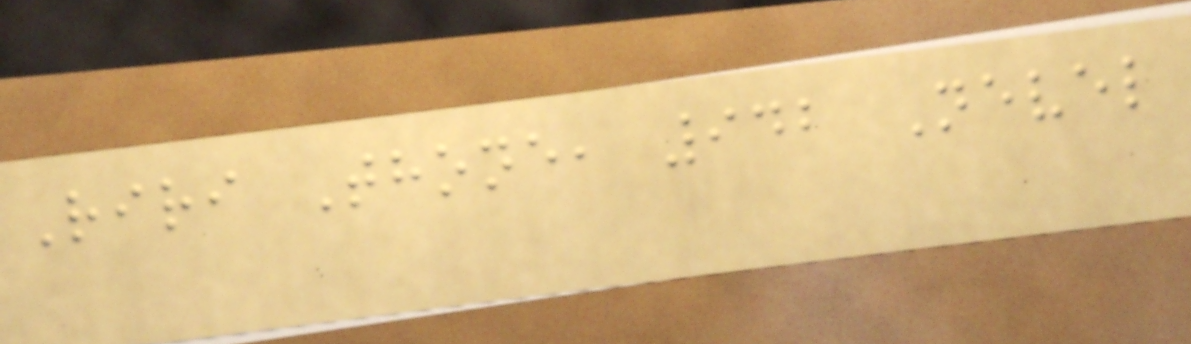Riri Thone, 942 Nevel
